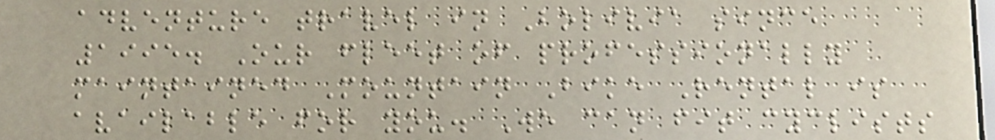adventure travel in Bolivia since
1995. Our fleet of professionally
maintained Mountain Bike Rental is
available for you. We can fit cyclists
